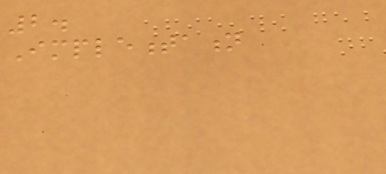2.
Implementation
